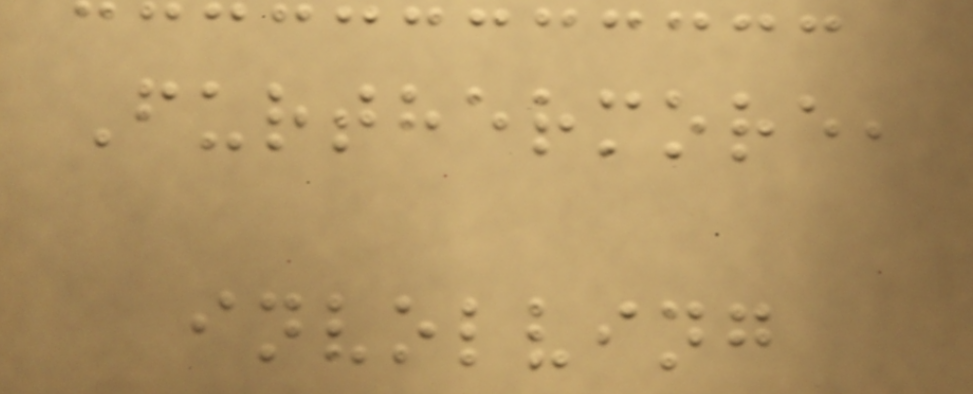Furthermore,
involving
